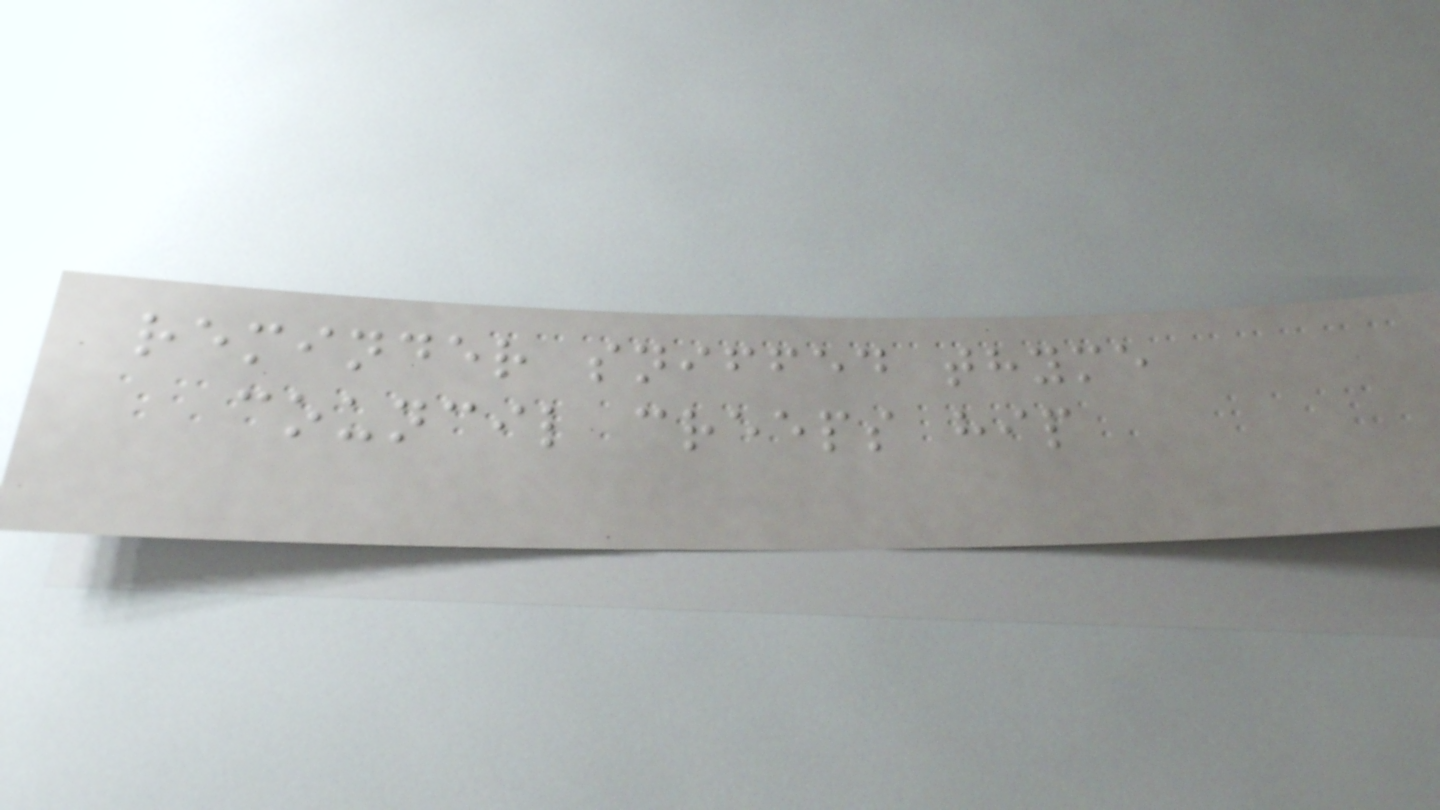reminder sniffed thyme
council creeps hip
